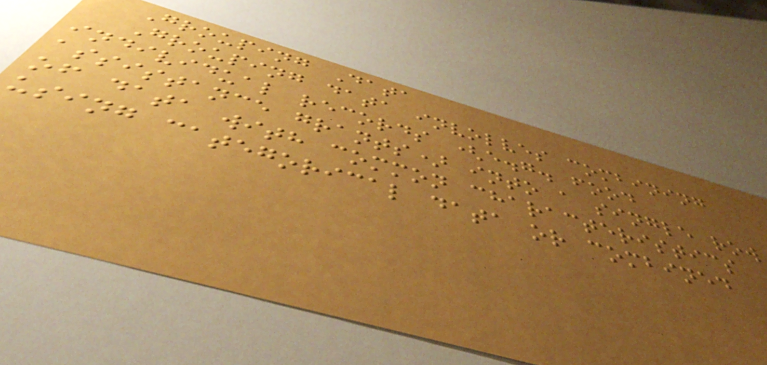Grouping Data
Grouping data involves combining
individual records (e.g. food
assistance grants) into a single row
of data with common characteristics
using categorical data or combined
